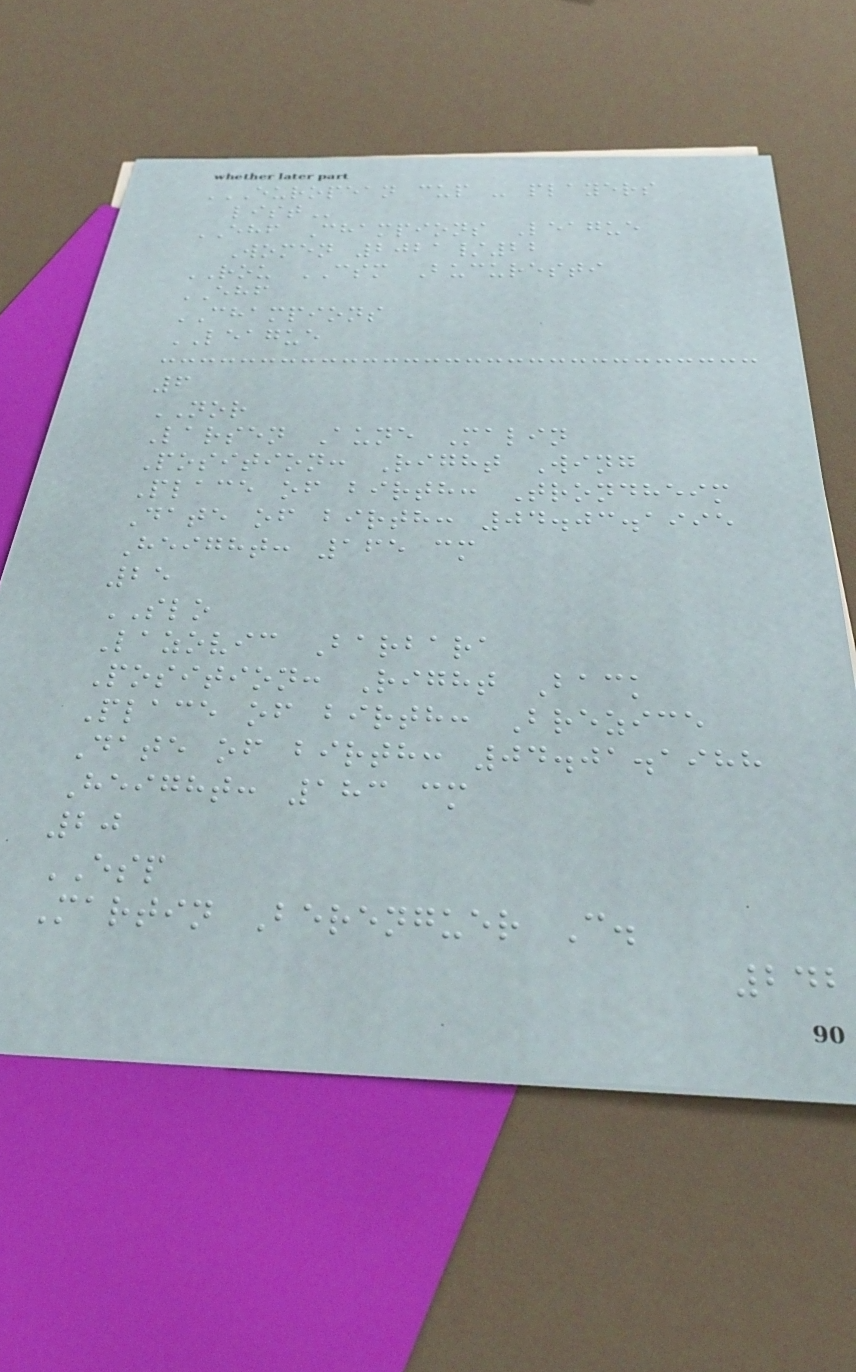EUROPEAN CUP - PLAYERS
LIST
EHF Champions League
Women 2021/22
ROU CSM Bucuresti
EHF
CHAMPIONS
LEAGUE
6
NOR
Larsen Aune Malin
Position: Right Wing
Place of birth: Trondheim
Date of birth: 04.03.1995
Height: 165 cm
25
SLO
Lazovic Barbara
Position: Right Back
Place of birth: Brezice
Date of birth: 04.01.1988
Height: 183 cm
20
ESP
Martin Berenguer C.
242
